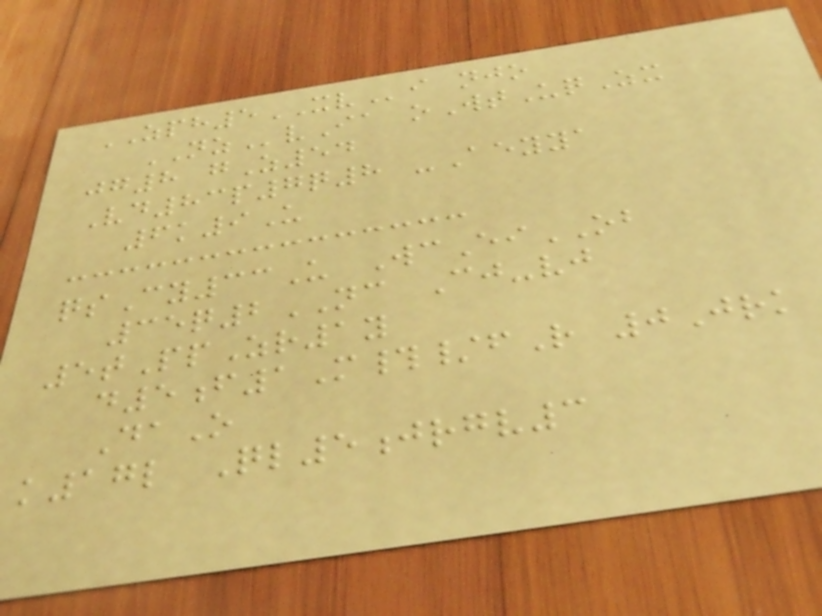ZPH5XVi njo
NZvIa oWtUqZx
jg8 gZ54
Vd83p7q8 -Aeyya
6k9U
qsCy33U WcEiOB
35q2NC Cj-vj
5tPpZr1y
d5f1M#/fR 0Jrk
DaO
k17l Ql5jrgv3
